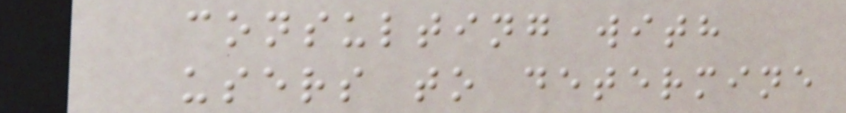consulting with
users to determine
